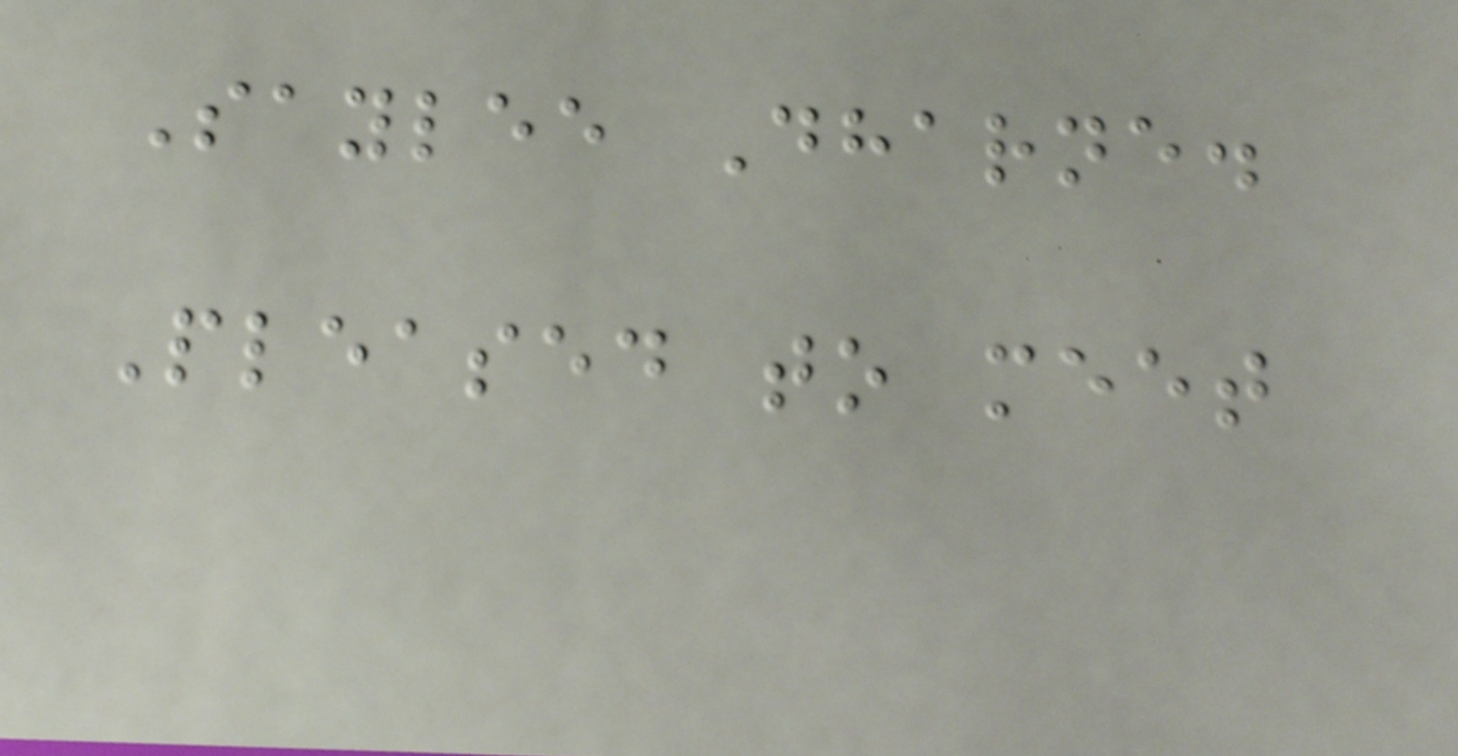Saylee Dharne.
Pleased to meet
